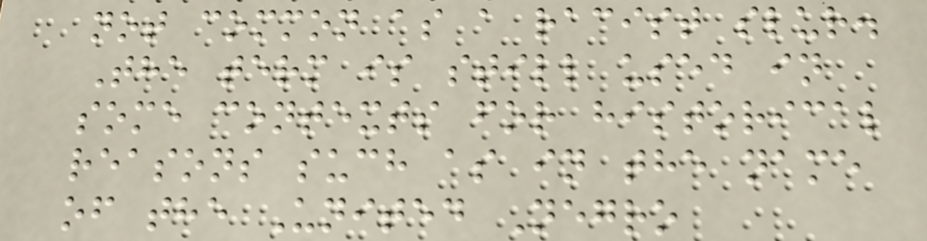not common as a racist slur.
The term is still used in
some contexts for historical
reasons such as in the name
of the United Negro
